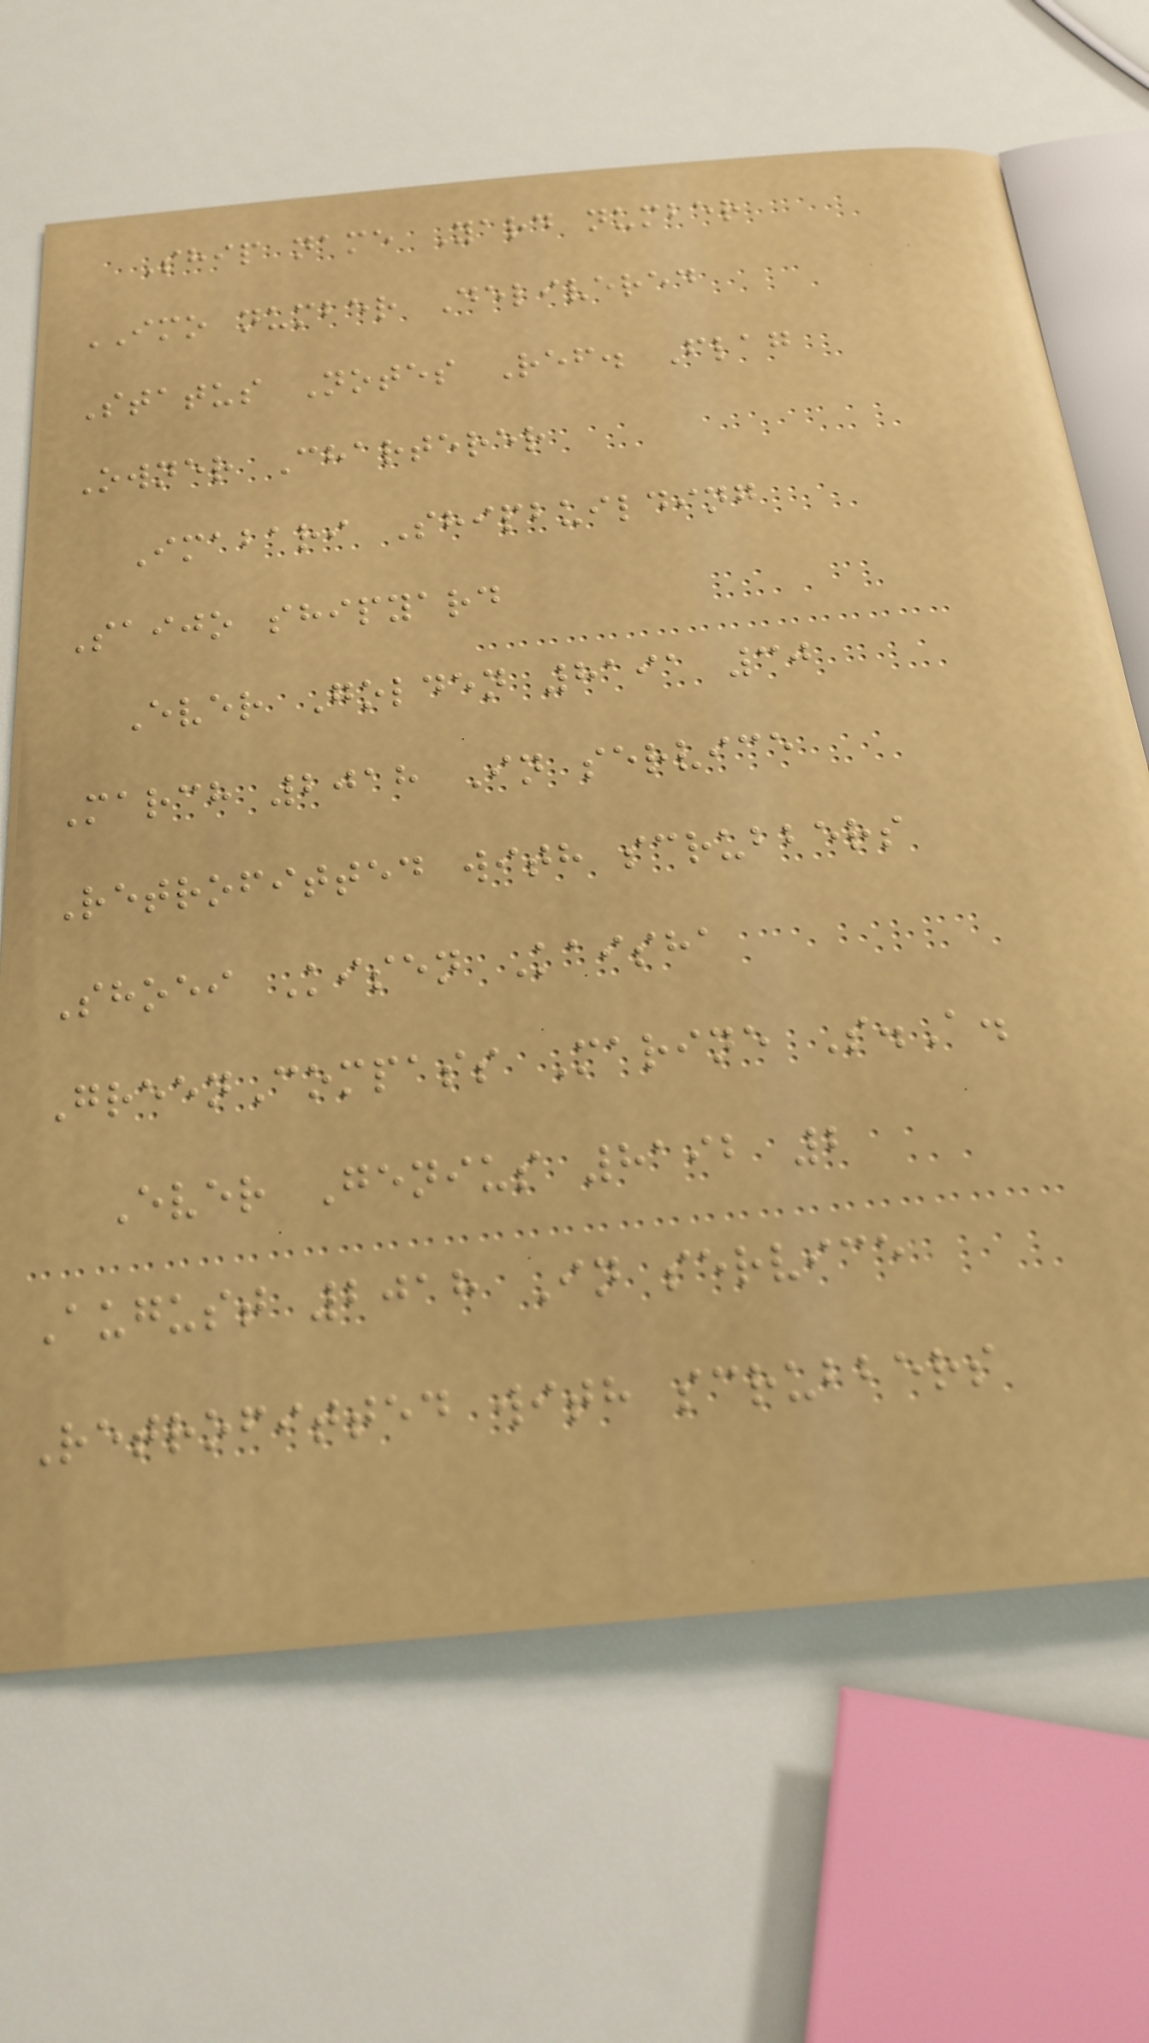Ship name Yard number
IMO number Delivered
Status Notes Ref. Flag
Owner Charterer
Imabari Shipbuilding
Saijo shipyard
Ever Golden 8191 30
March 2018 In service
Retrofitted with scrubbers
Shoei Kisen Kaisha
GreenCompass Marine S.A.
Ever Genius 8192 2
August 2018 In service
Retrofitted with scrubbers
